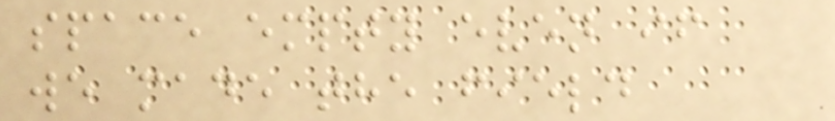space empty even if
we made the field
